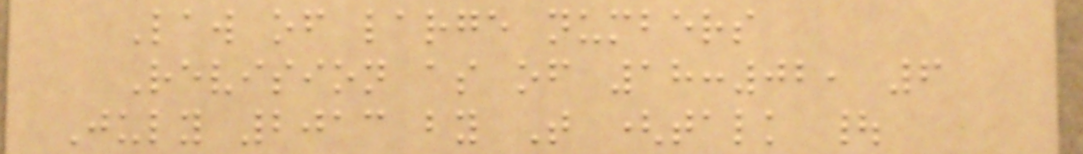Law of large numbers
Revision as of 18:02, 6
July 2013 by T (talk |
